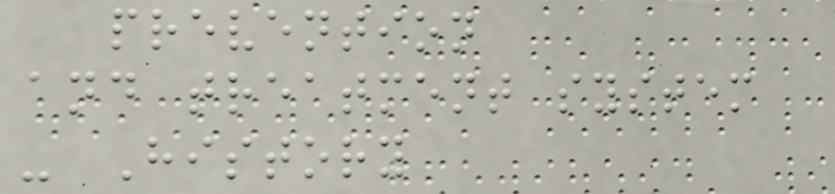prevention
and treatment system
- History
